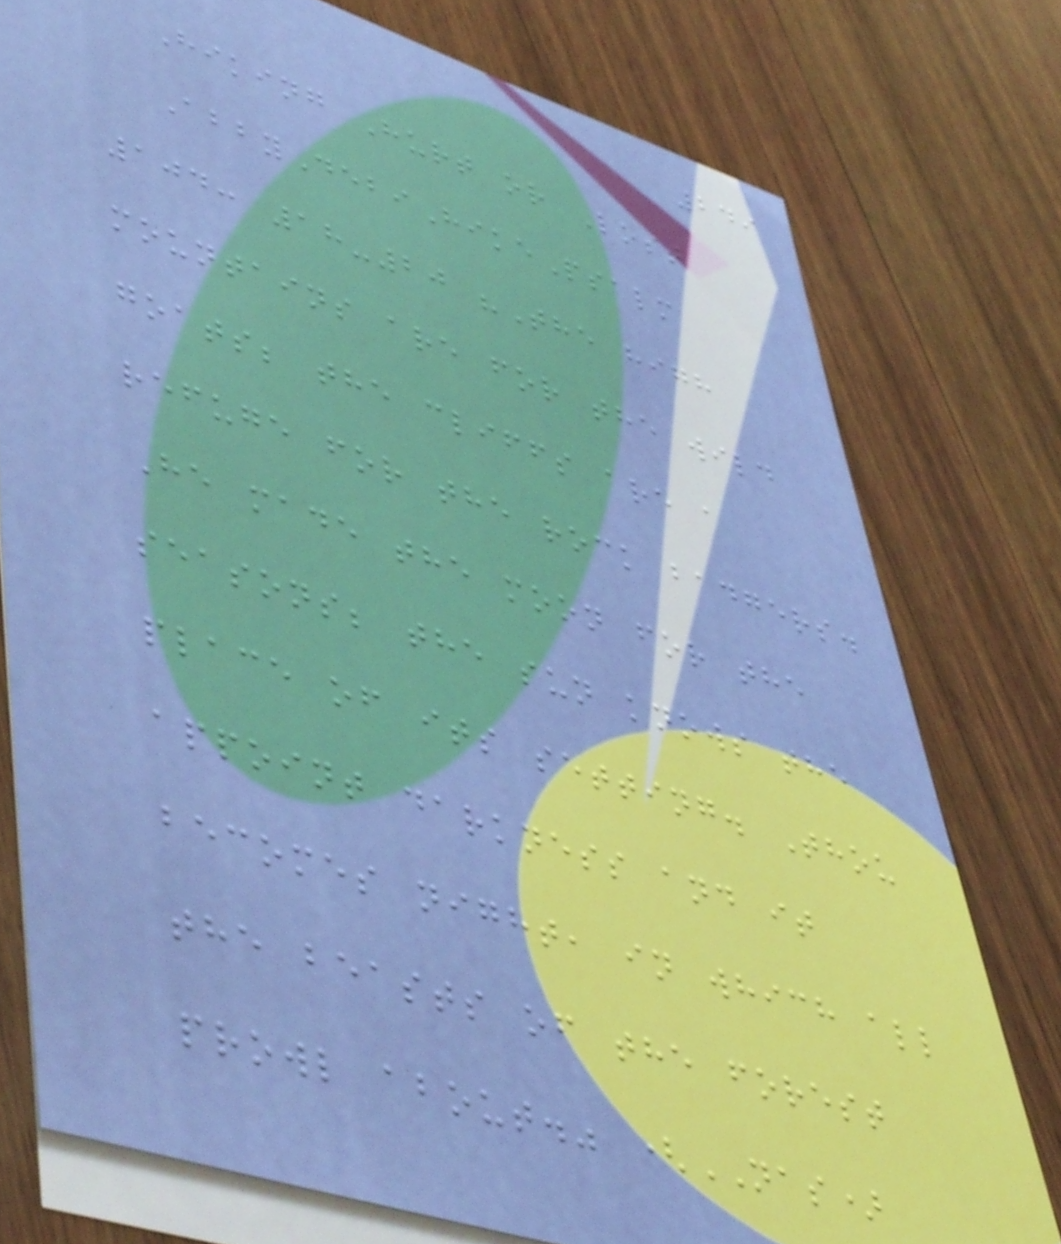249
Hiking Hurt or Lost
AbbyDebiHikePsalm
104: 18-20 "The high
mountains are for the wild
goats; the cliffs are a
refuge for the rock badgers.
He made the moon for the
seasons; the sun knows the
place of its setting. Thou
appoint darkness and it
becomes night, in which all
the beasts of the forest
prowl about." (NAS)
